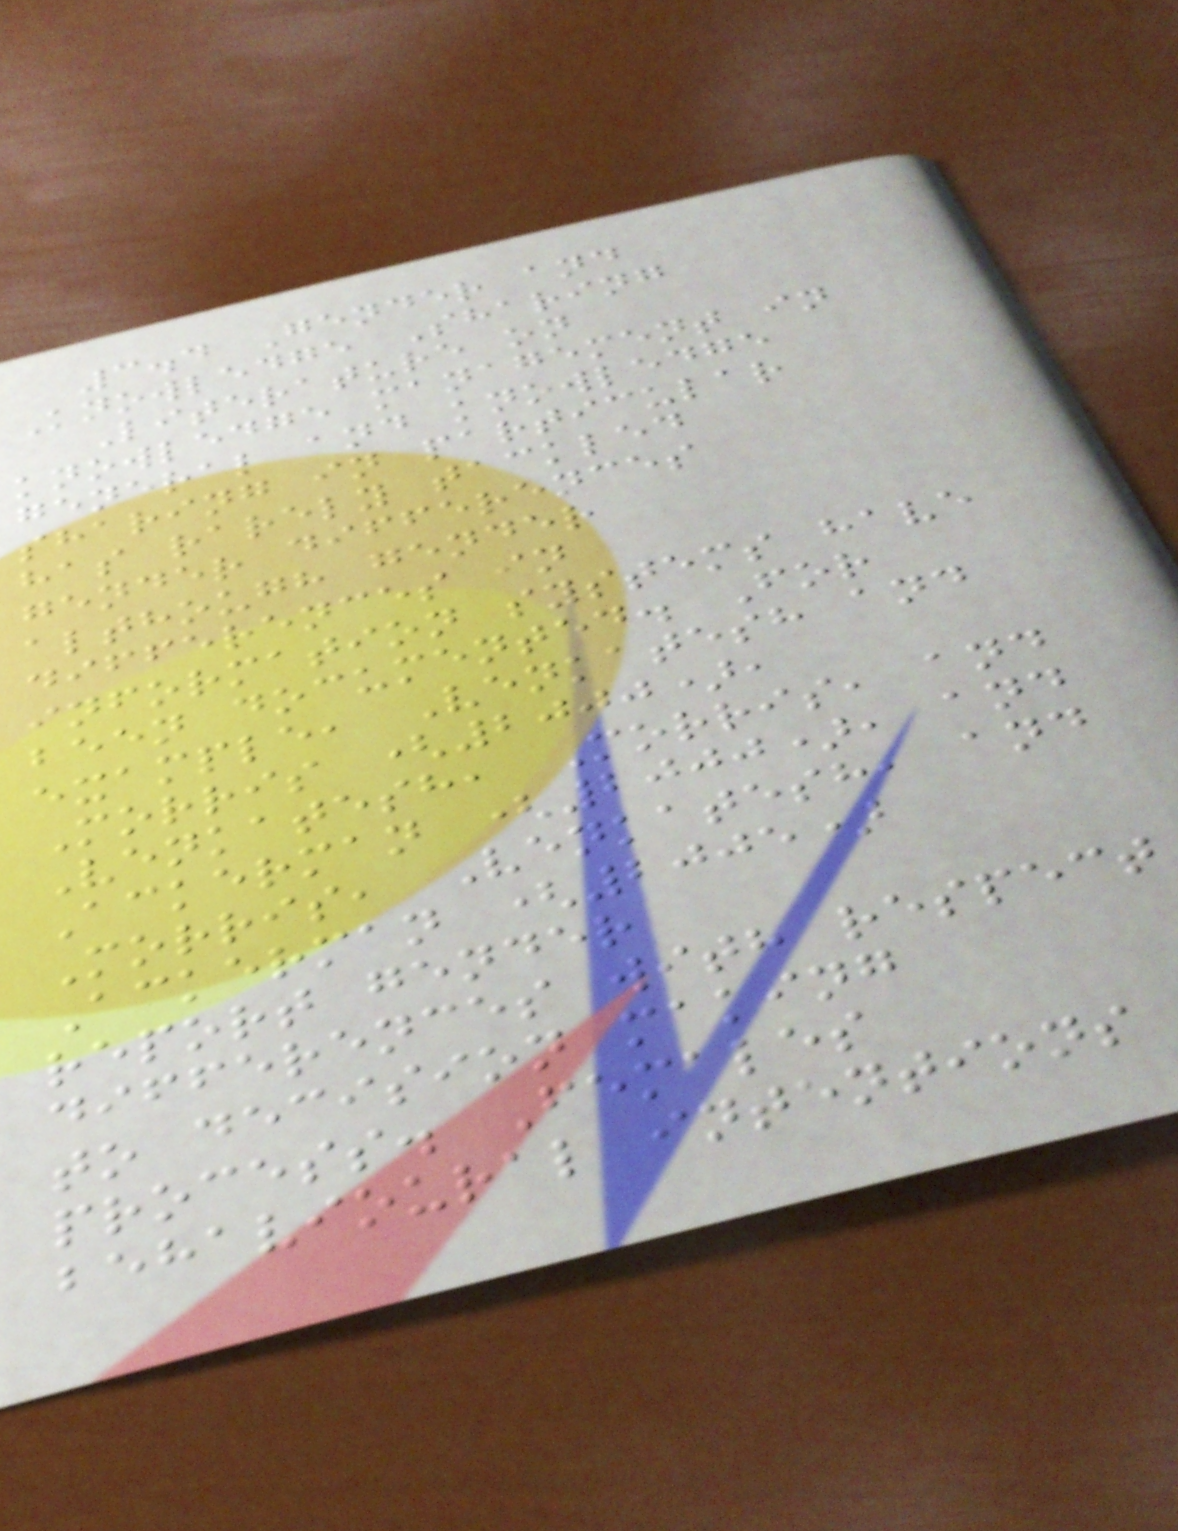3.4 Gender and
Knowledge Sharing
Literature on
knowledge management in
general and knowledge
sharing in particular
has rarely tackled
gender differences
although gender
differences in
information systems have
been documented. For
example, Venkatesh and
Morris (2000),
Venkatesh, Morris, and
Ackerman (2000), and
Morris, Venkatesh, and
Ackerman (2005)
report gender
differences with respect
to decision making
process. Females
behavioural intentions
